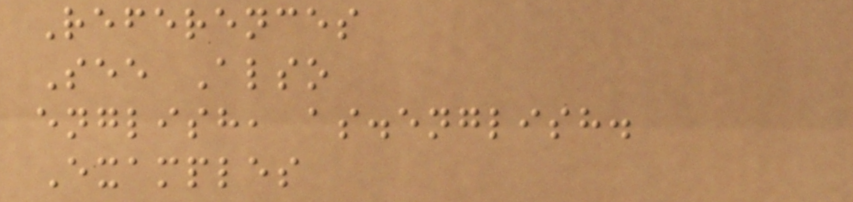References
See Also
english, as.english.
Examples
